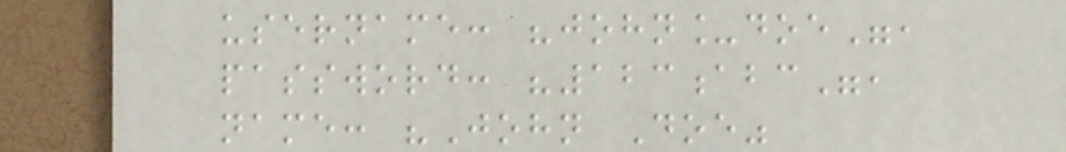username: "john_doe",
password: "123abc",
name: "John Doe"
